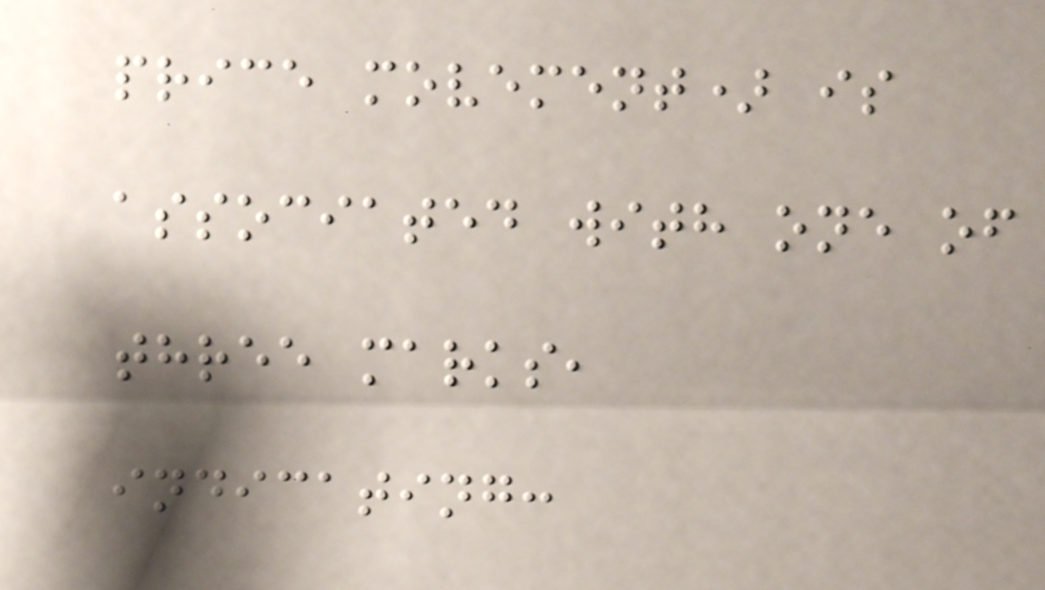price movement) is
associated with one of
three marks,
indicating:
